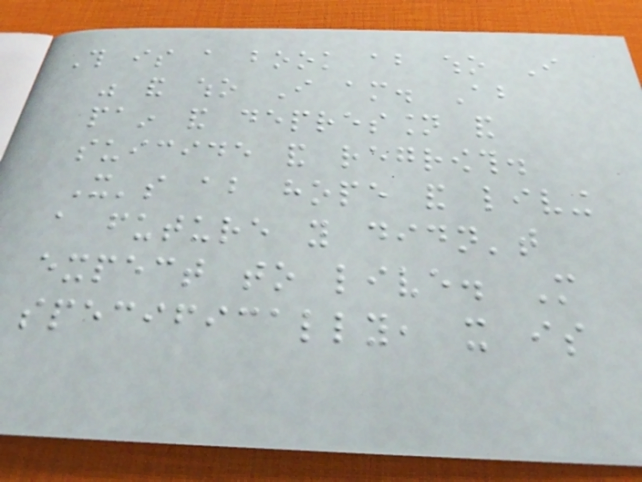This is a book about who I
was and who I am. About
pain and depression and
suicide and regrowth.
It's about hope and living
a future you didn't
expect to live. More
specifically, it is
